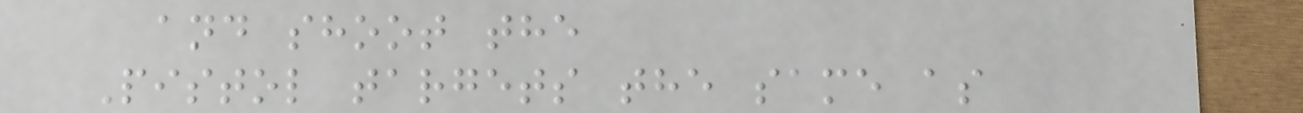and shoot the
Pistol targets the same as
